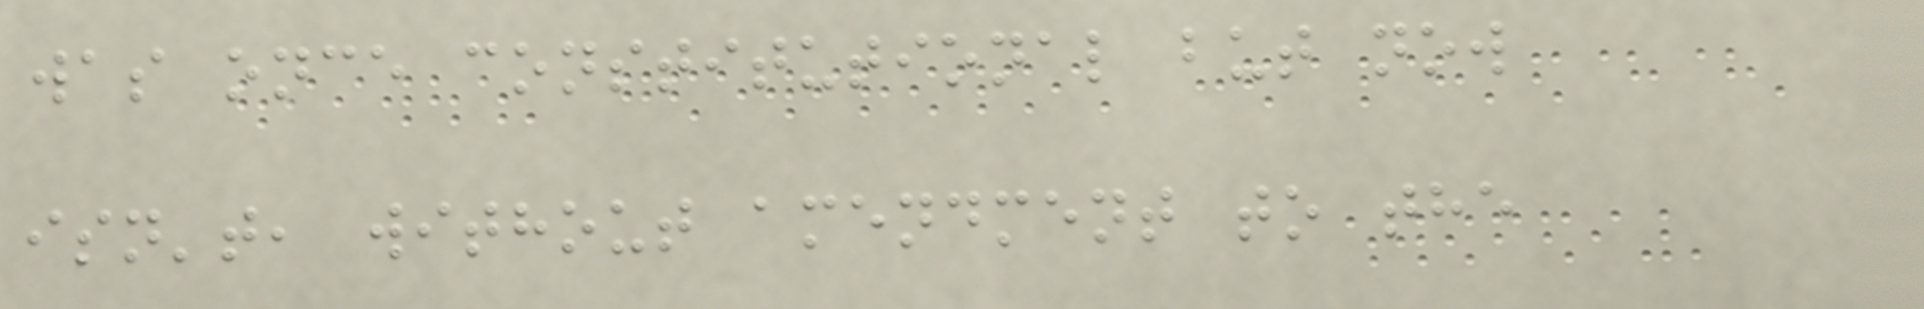was once constitutional but now
isn't, without amendment to the
